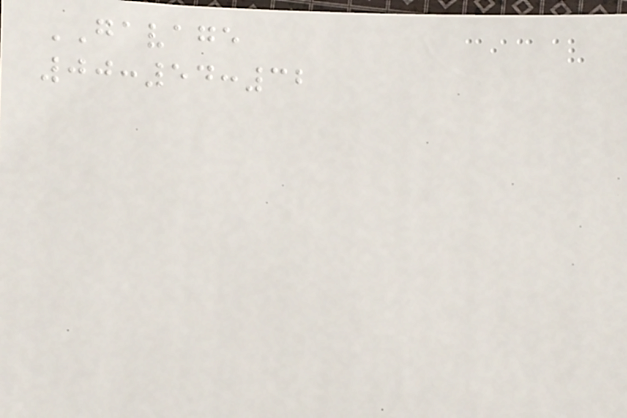GAVAGE
00:54:32
